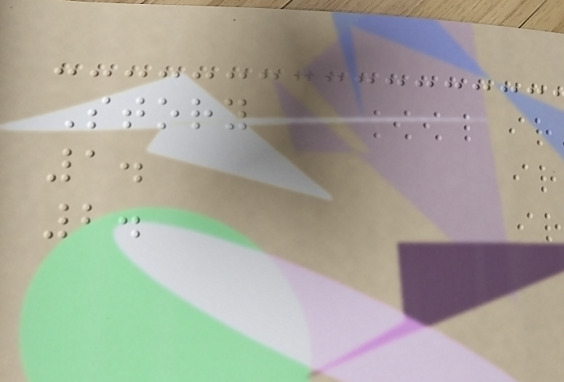Story
1.
2.
